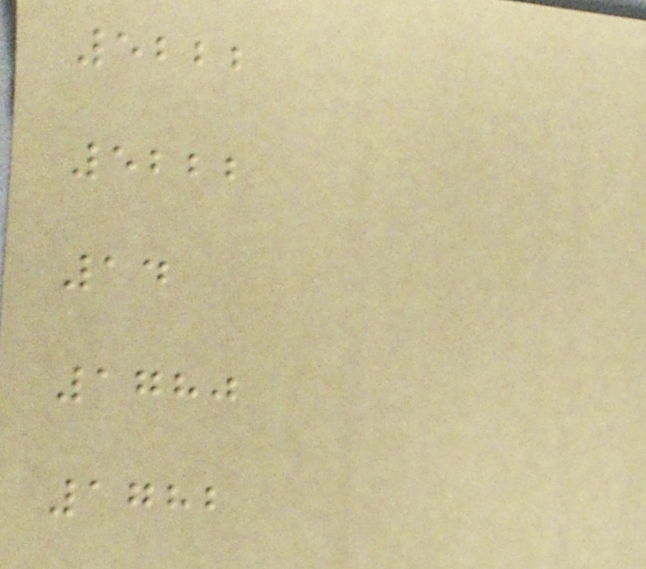5222
5222
14
1780
1782
